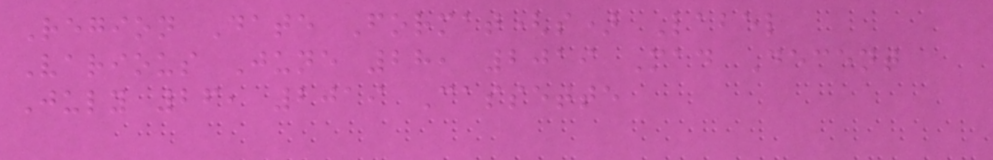Region Date Format(s) Label
Various June 28, 2019 Mad Decent
July 26, 2019 Cassette
